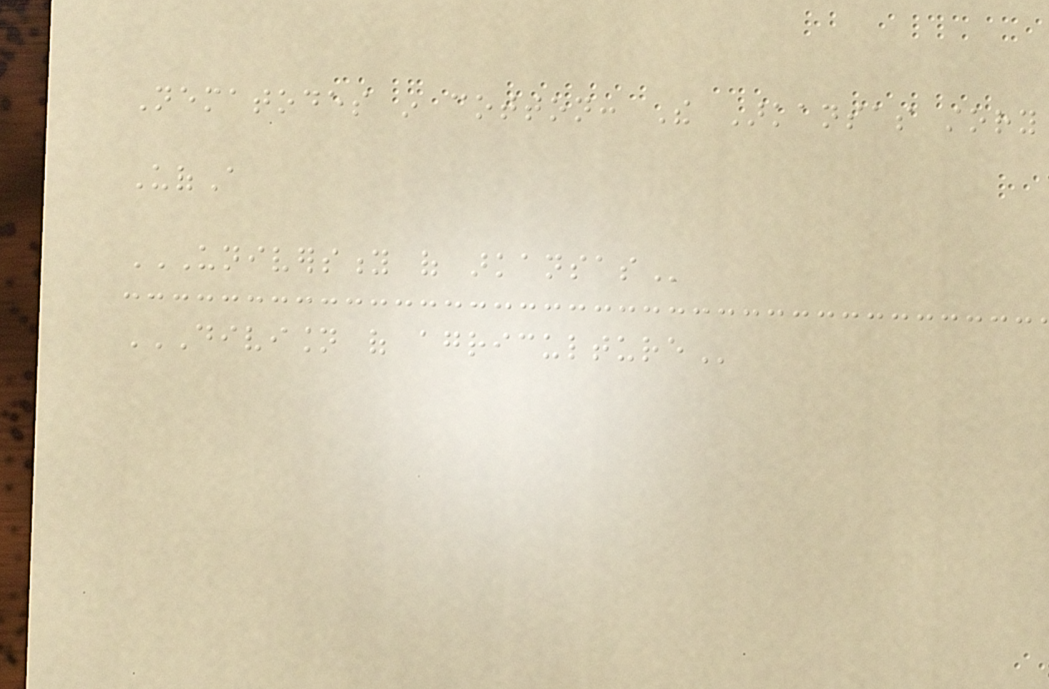Nematodes in cotton: The Arkansas story
UofA
UNIVERSITY OF ARKANSAS
DIVISION OF AGRICULTURE
